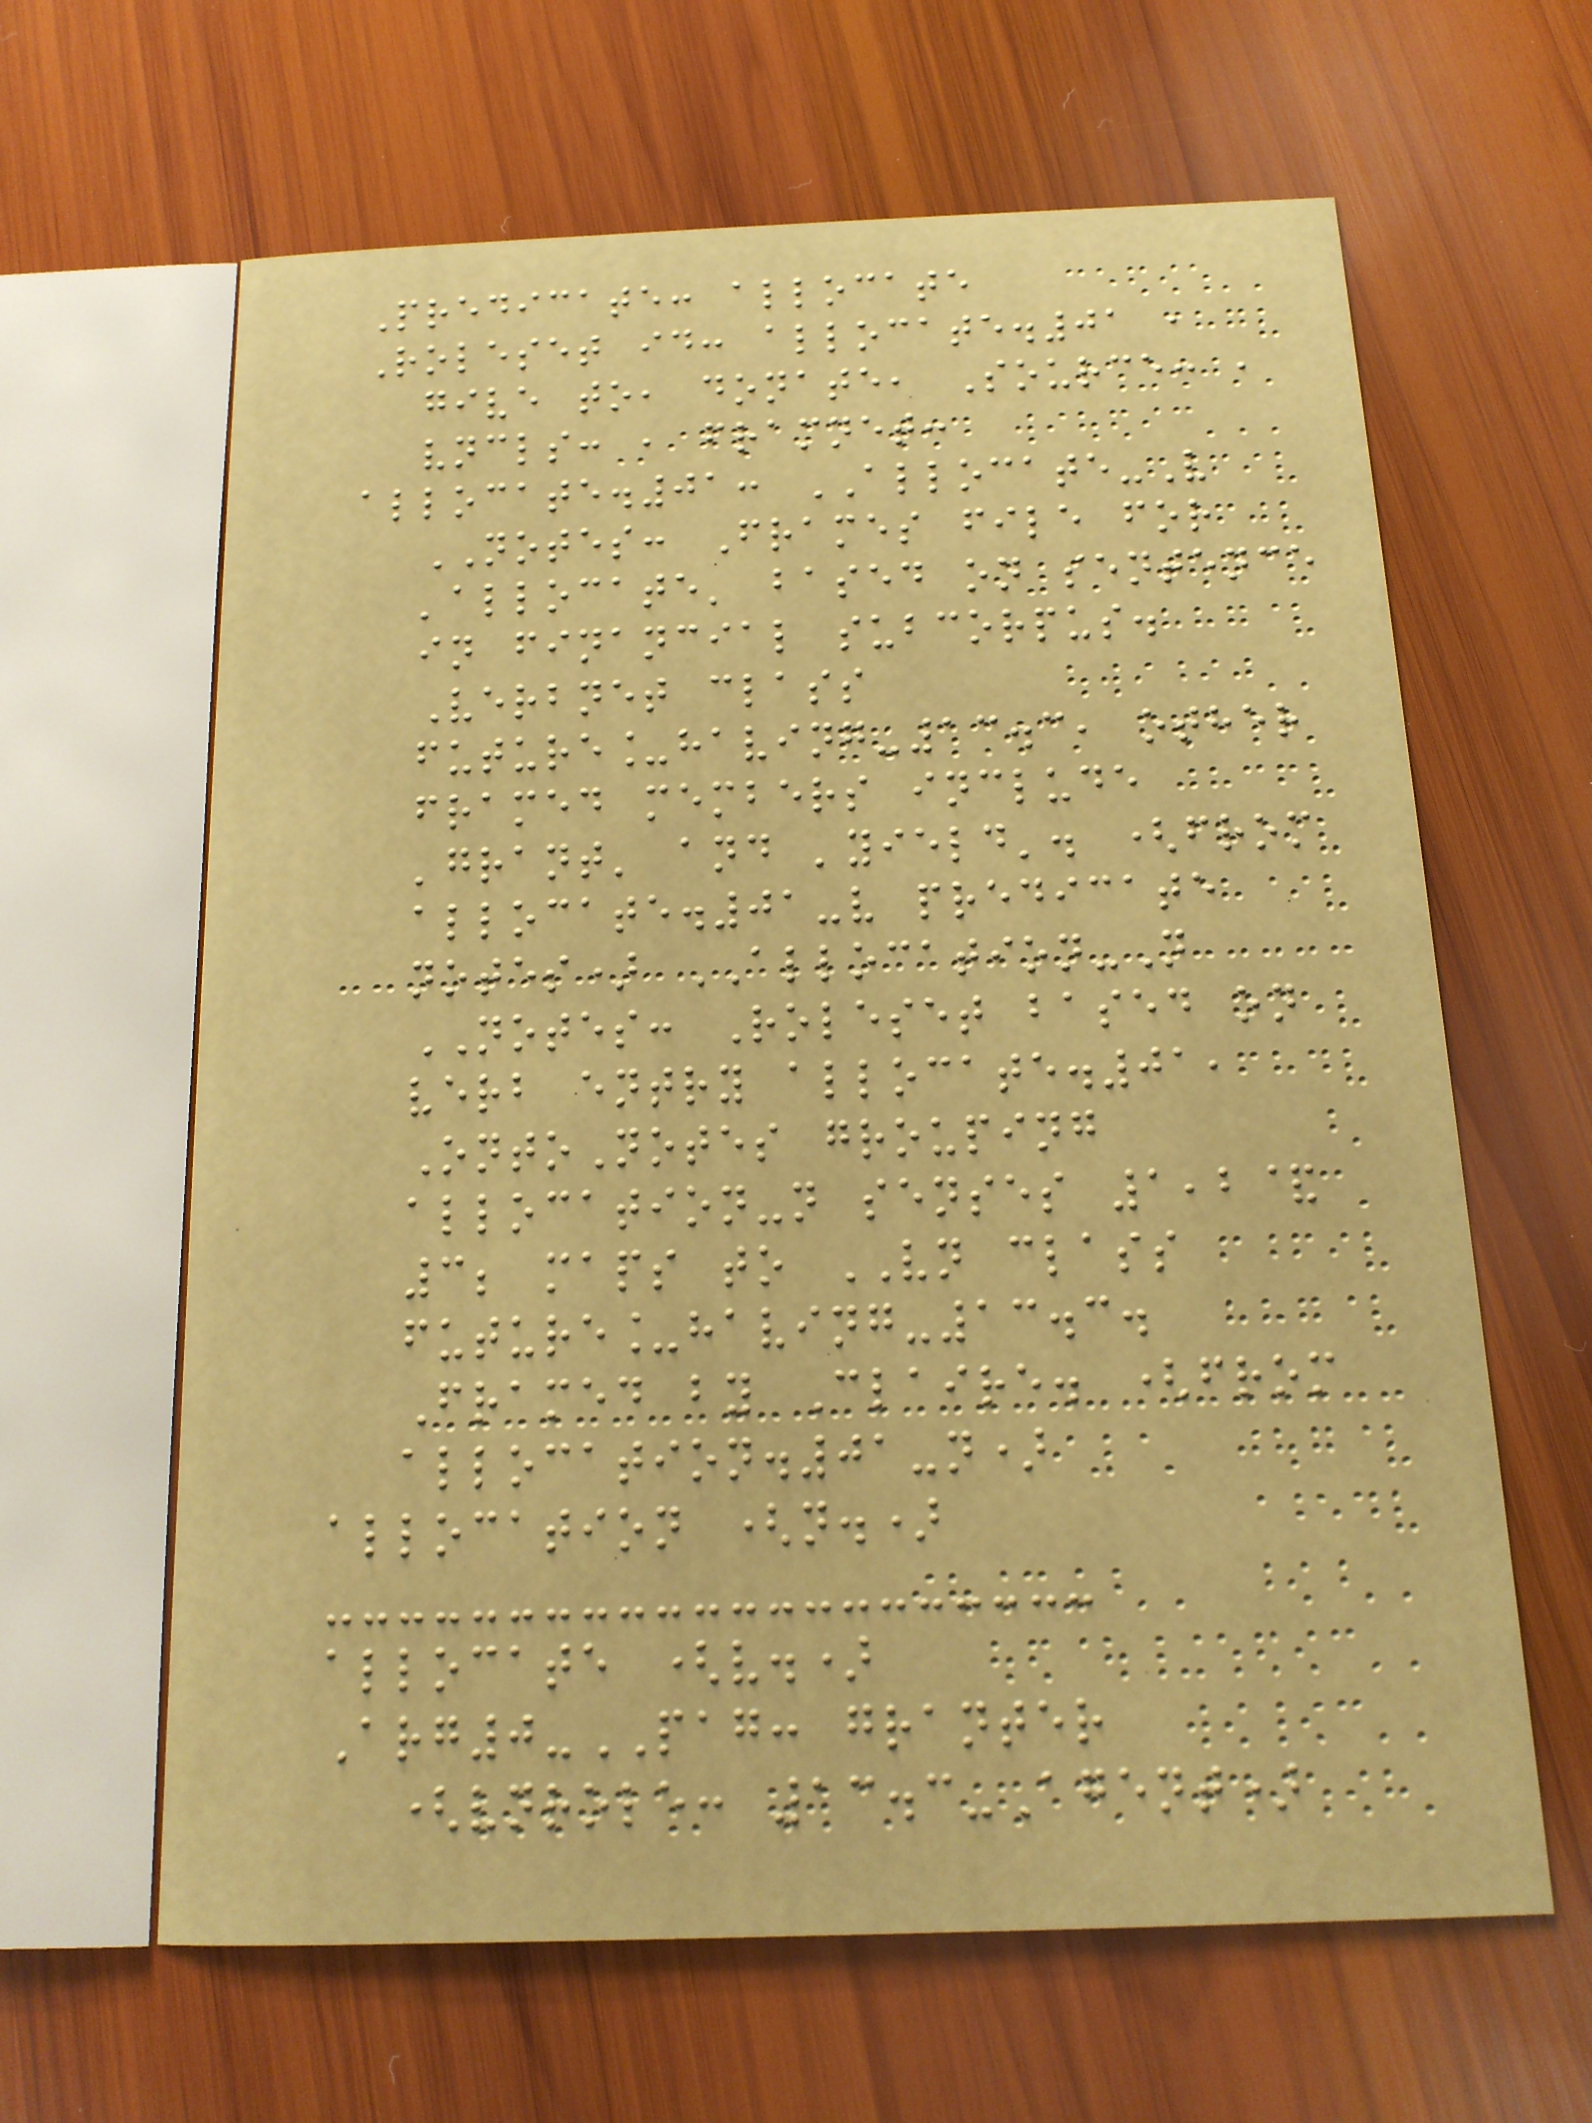Predicate: allocate
Roleset id: allocate.01 ,
give to, donate, Source: ,
vncls: , framnet:
allocate.01: ALLOCATE-V
NOTES: Frames file for
'allocate' based on sentence
in financial subcorpus.
Verbnet class
future_having-13.3, other
framed members include
'grant' and 'yield'. (from
allocate.01-v predicate
notes) ALLOCATION-N
NOTES: Roleset based on
verb entry allocate.01,
OntoNotes grouping
allocation-n senses 1,2&
3; maps to VN class
future_having-13.3.
Framed by Claire. (from
allocation.01-n)
allocation (n.)
allocate (v.)
Arg0-PAG: granter
(vnrole: 13.3-Agent)
